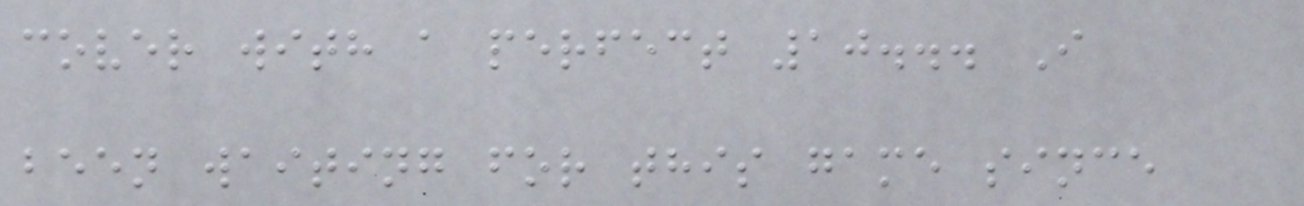cover with a perfect 10... I
been waiting for this game since
